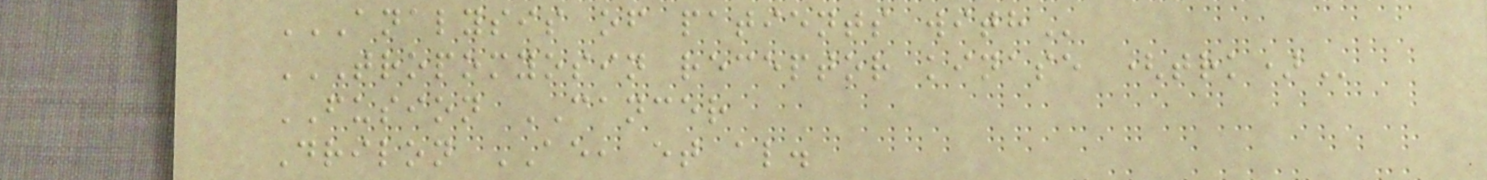ANALYSIS OF PATIENTS WITH
TROPOMYOSIN RECEPTOR KINASE (TRK)
FUSION CANCER
Drilon AE, et al.
